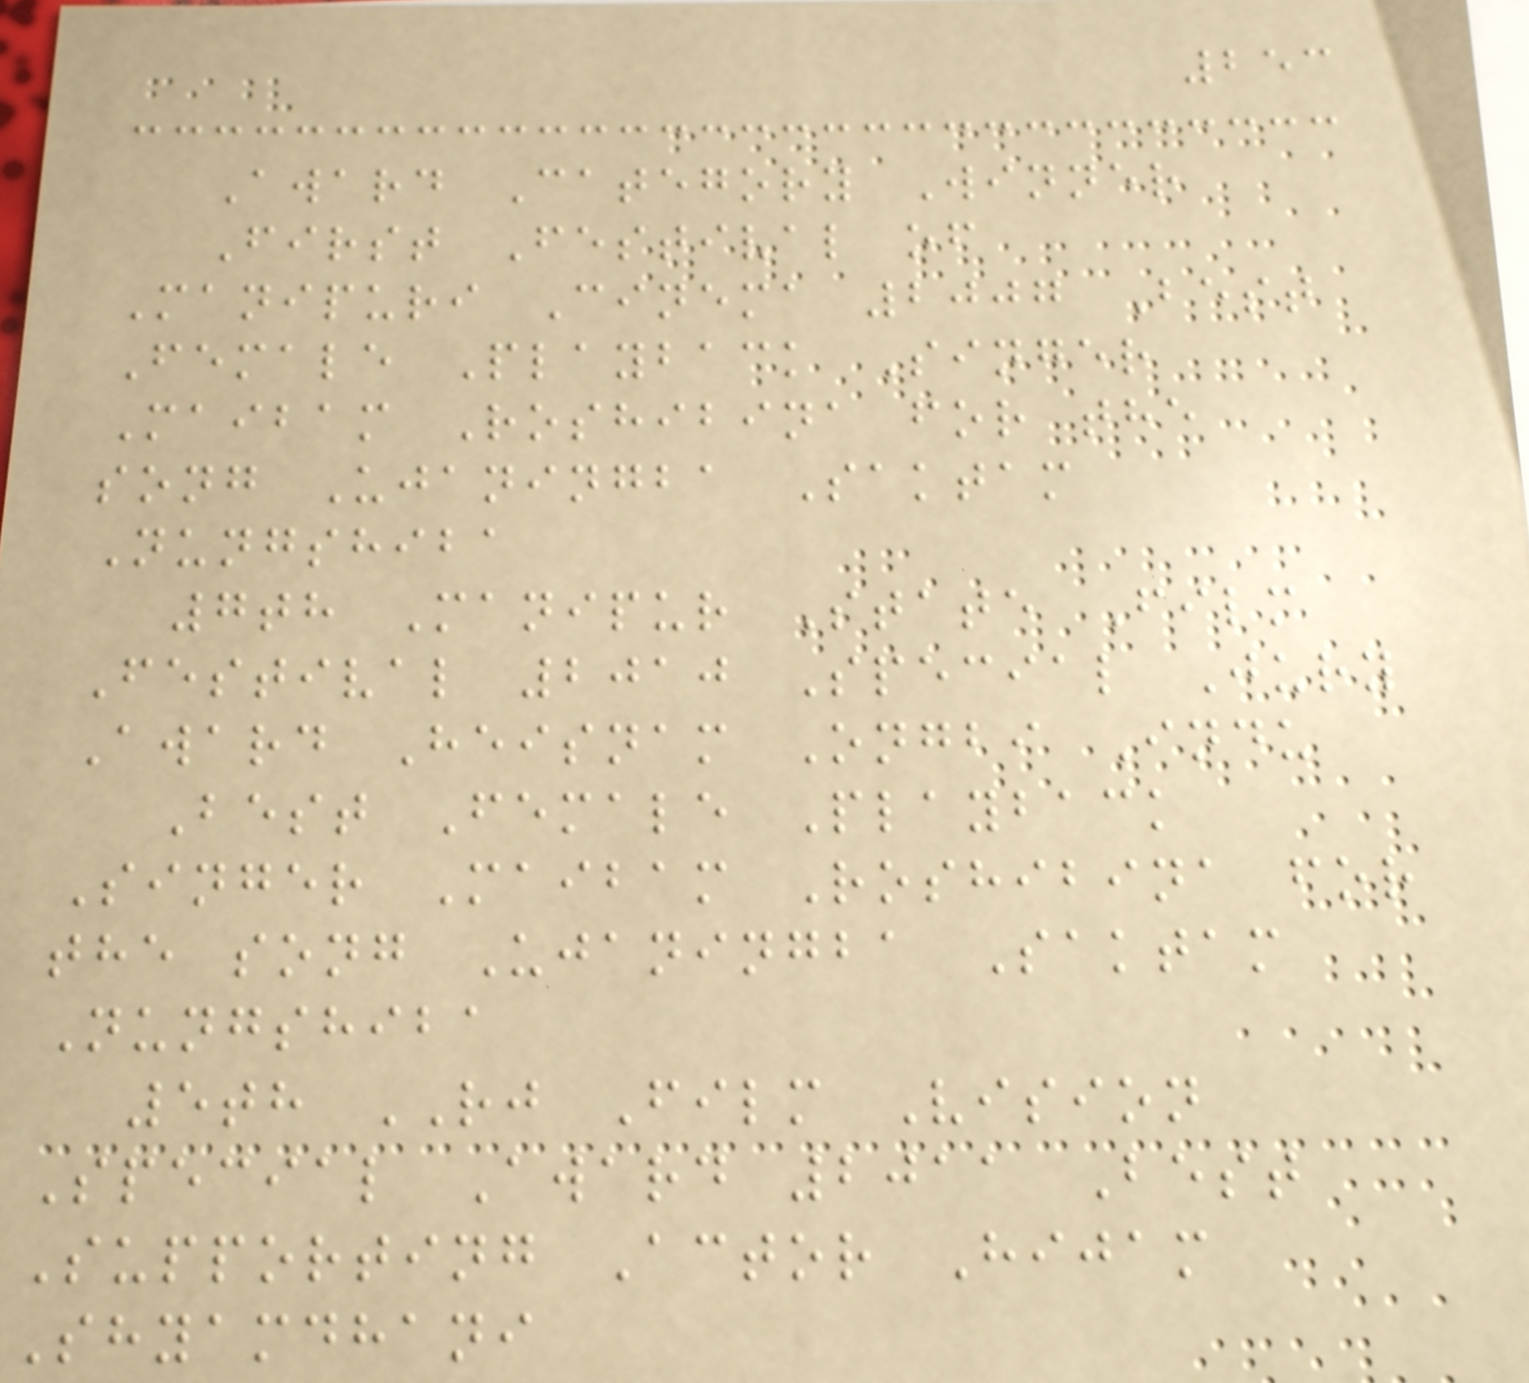253
Award Category Winner
First Festival of
Manipuri Cinema 2007 Best
Female Playback Singer
Maibam Roshibina for the
song Ujaningba Saktam
Nungshiba
7th Manipur State Film
Festival 2010 Special Jury
Award Heisnam Ongbi Indu
Best Female Playback
Singer Maibam Roshibina for
the song Ujaningba Saktam
Nungshiba
5th RJ Film Vision
Special Award 2011 Best
Supporting Actor Hijam
Shyamdhani
